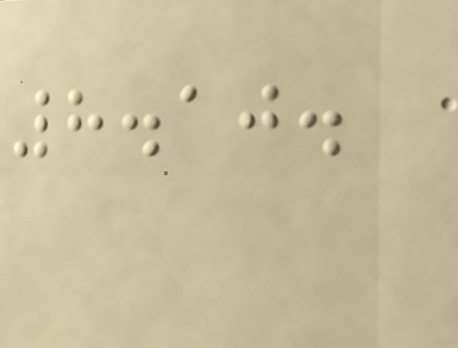8.10.
